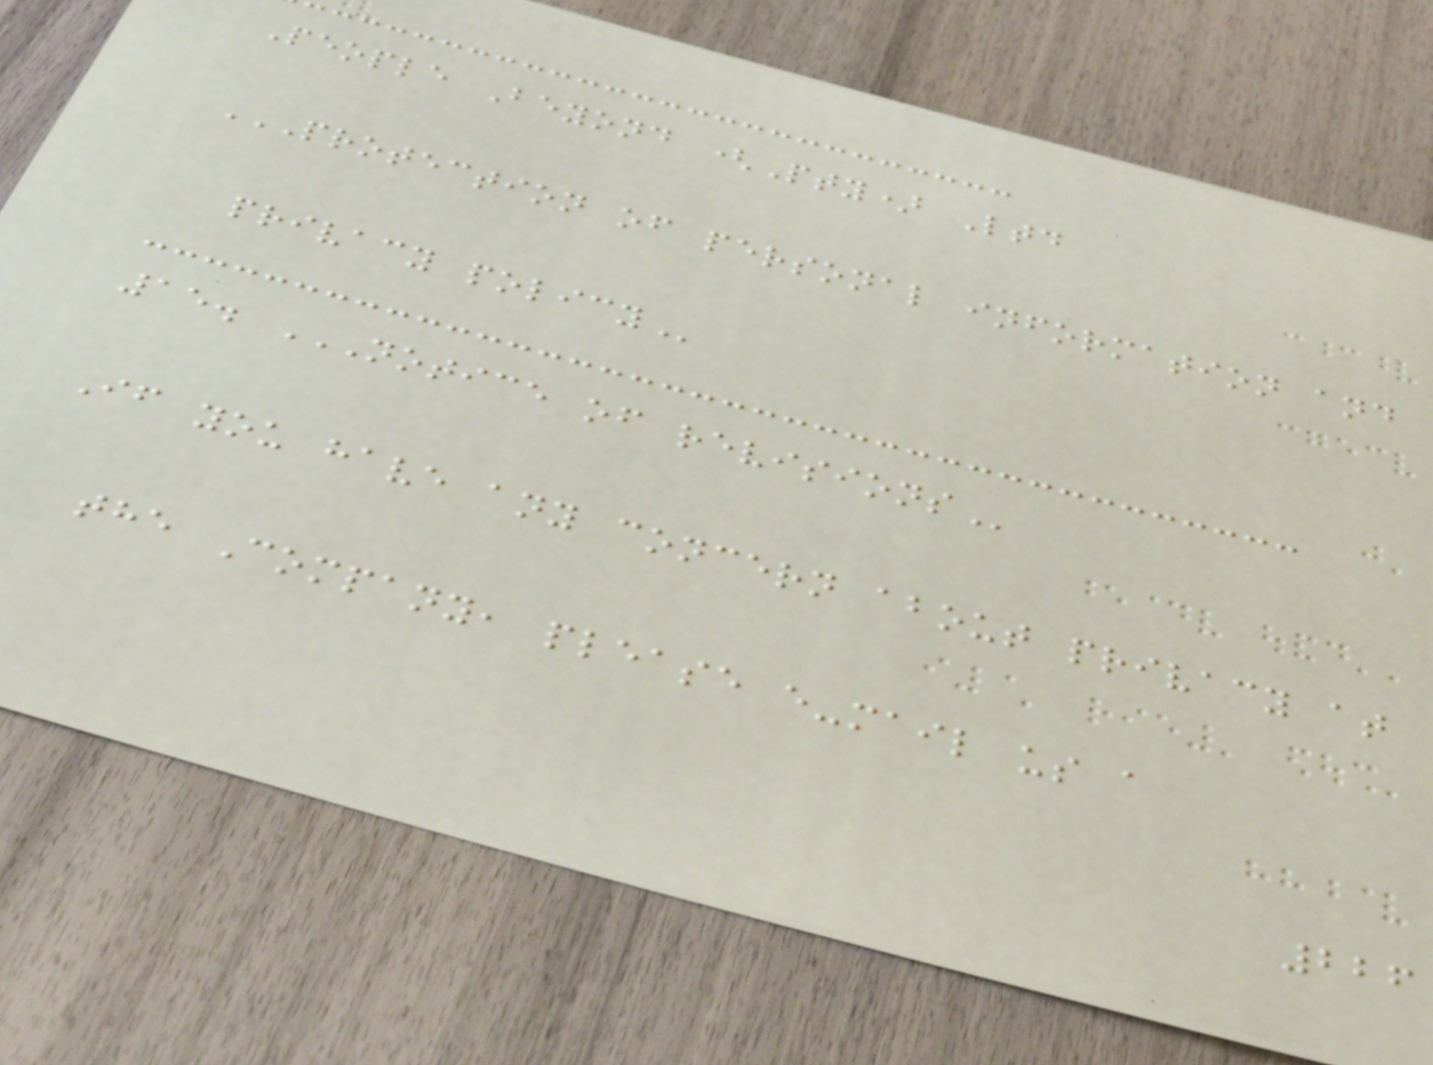People Beyond (Pty) Ltd
PROTECTION OF PERSONAL INFORMATION AND
PRIVACY POLICY
15. NOTICE OF REVISIONS
If you have any concern about privacy at
the Company, please e-mail us a
226
